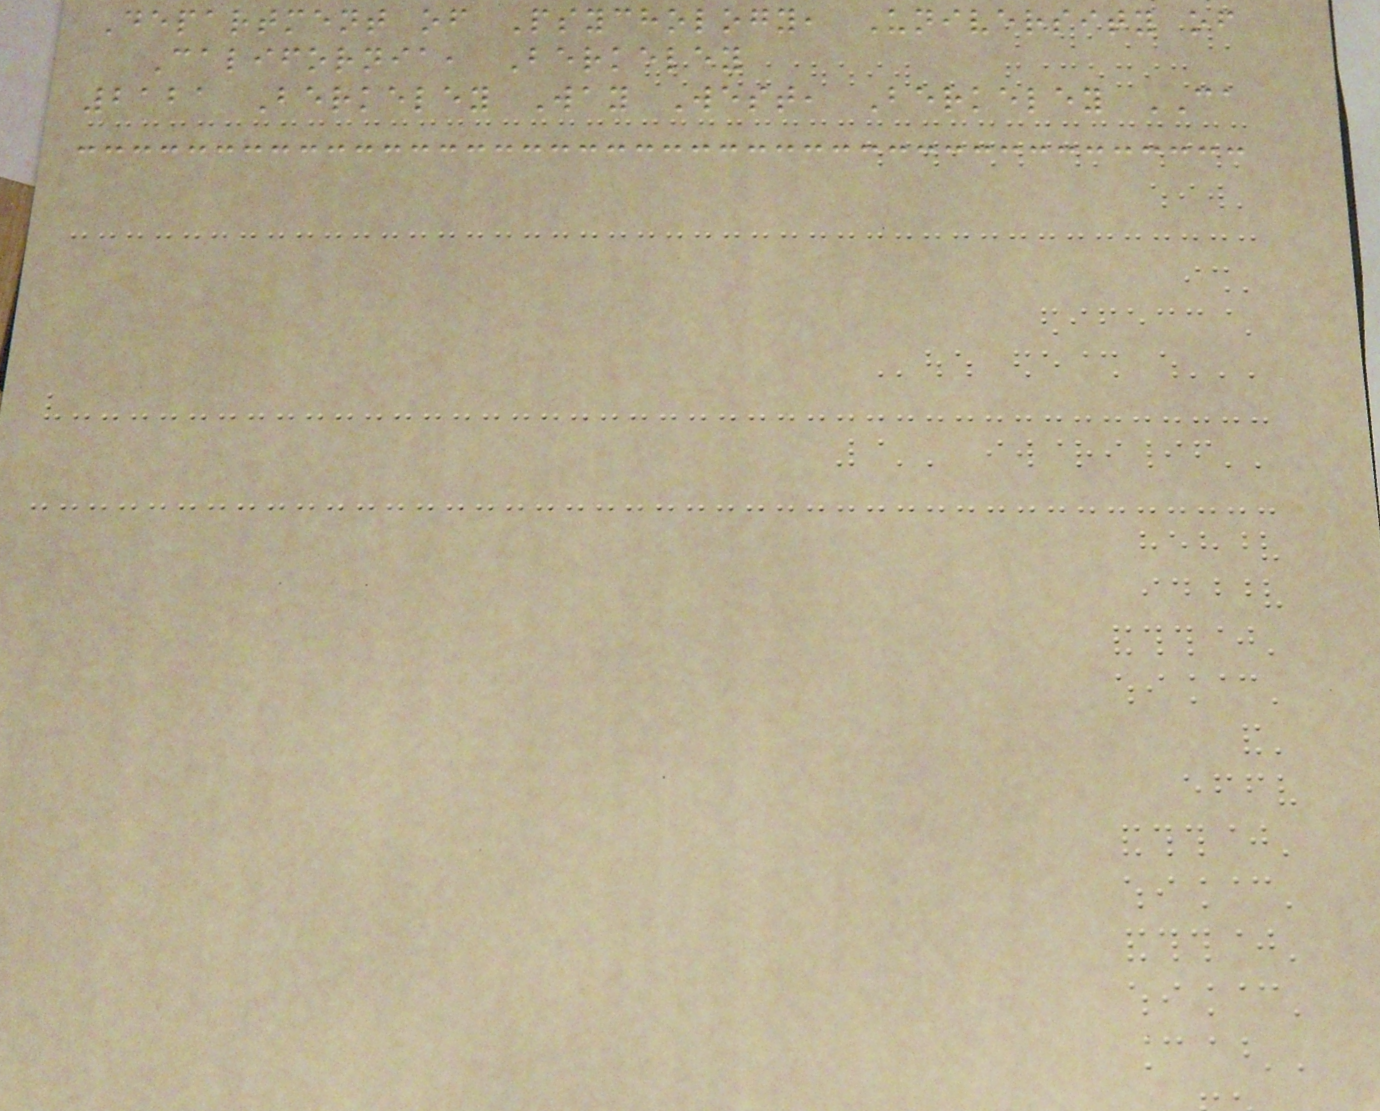Department of Psychology, University of
California, Berkeley
2121 Berkeley Way West, Berkeley CA
